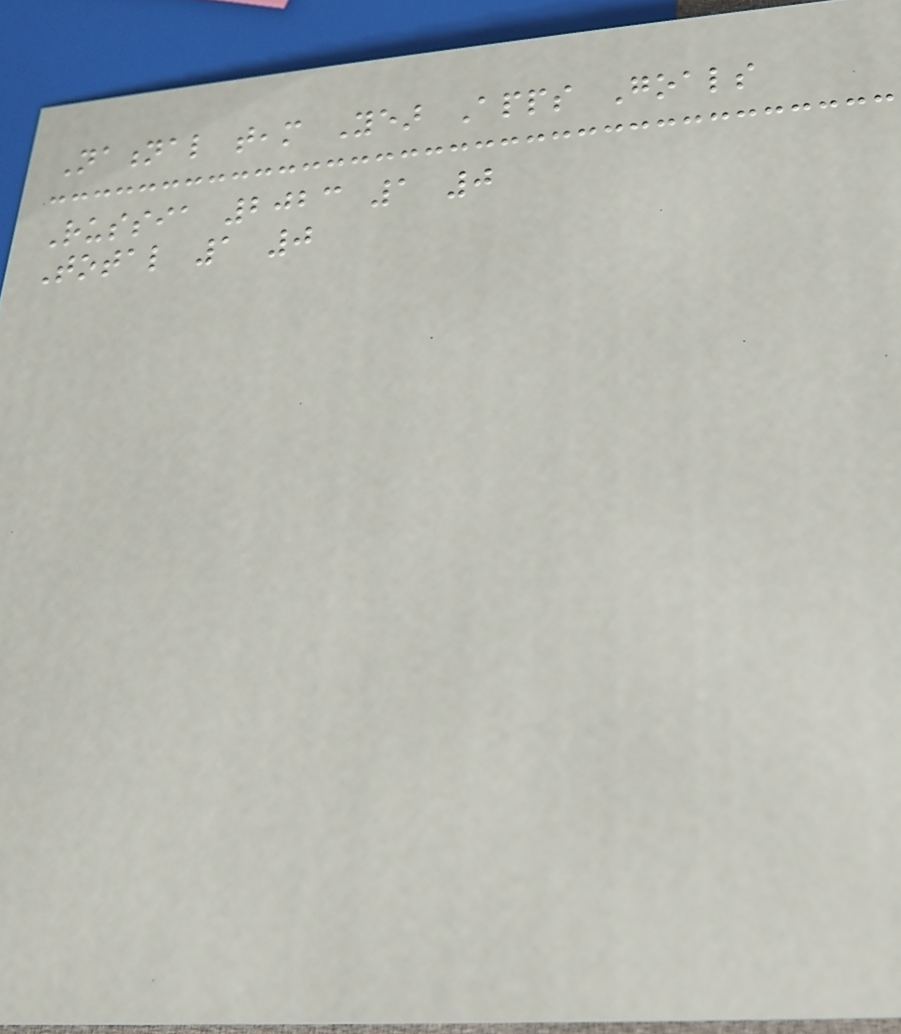National team Year Apps Goals
Russia 2023 1 0
Total 1 0
